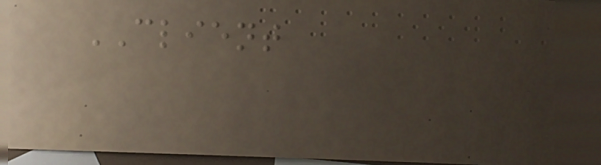CLIENT
